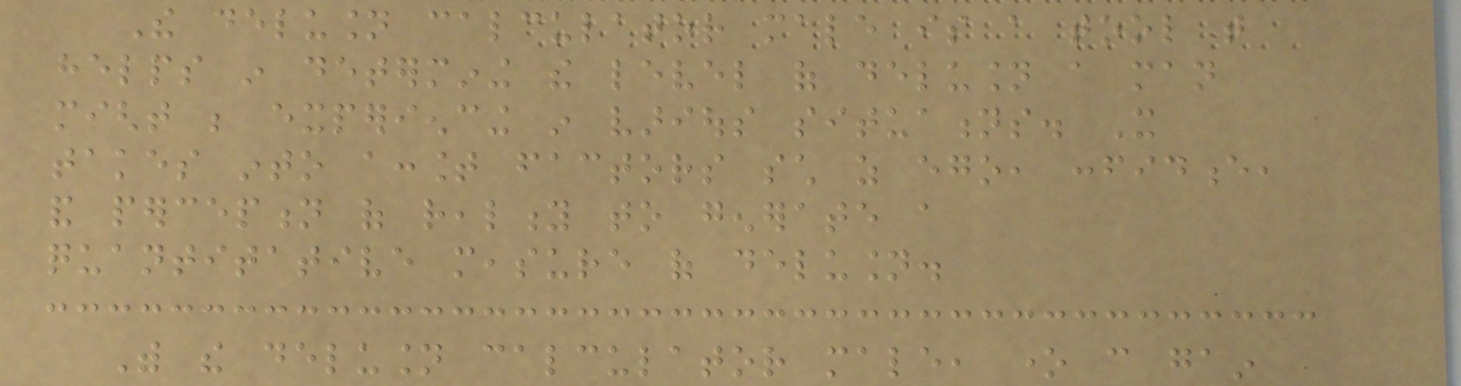The delusion calculator male is a tool that
helps in determining the level of delusion a man
might be experiencing in various situations. It
takes into account factors such as ego, confidence,
and perception of reality to generate a
quantitative measure of delusion.
With the delusion calculator male, one can gain
